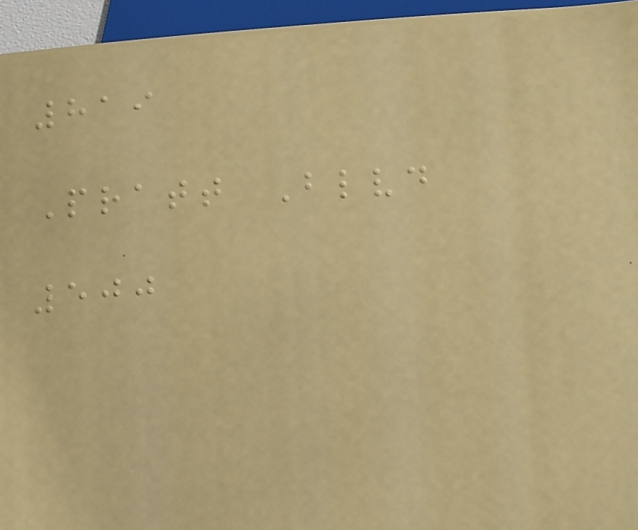819
Pratt Blvd
500
